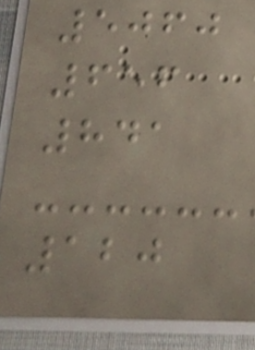5060
656
841
120
